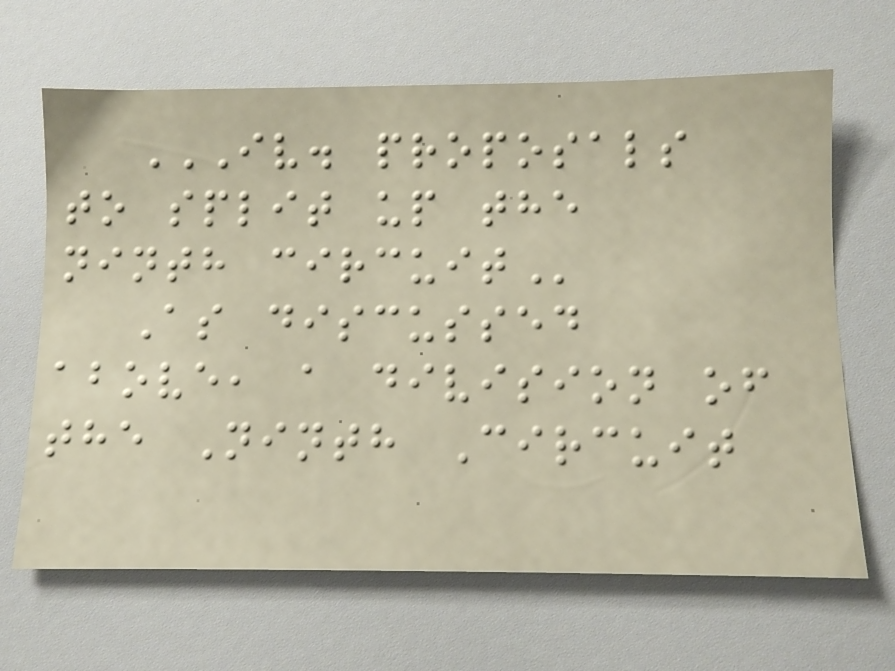IV. PROPOSALS
TO SPLIT UP THE
NINTH CIRCUIT
As discussed
above, a division of
the Ninth Circuit
